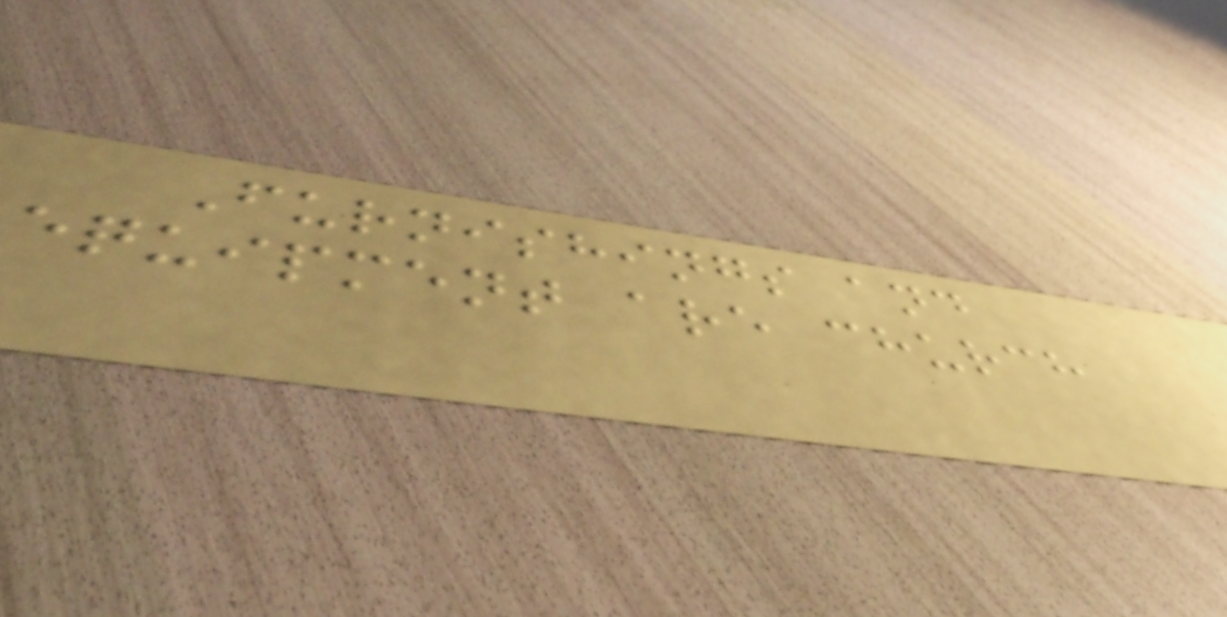Furnishings and
equipment are church
